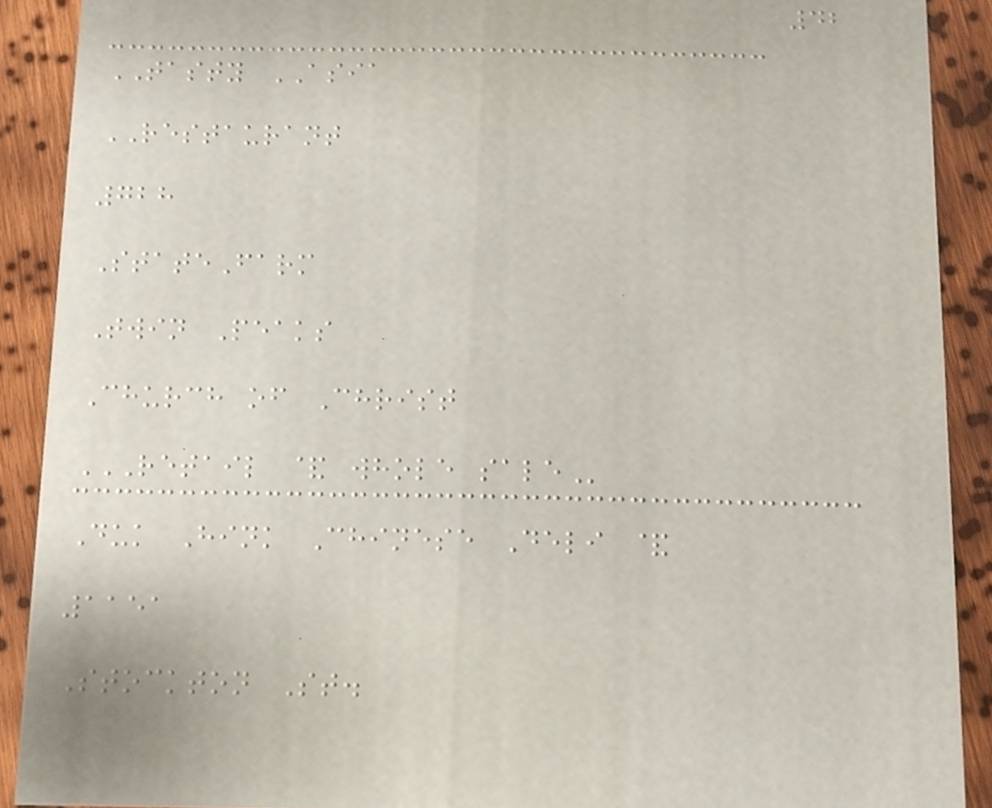42
TASTY ASIA
RESTAURANT
728
StateFarm
Twin Peaks
Church of Christ
RETAIL & WHOLE SALE
Duk Hink Chinese Deli &
1151
Stockton St.
